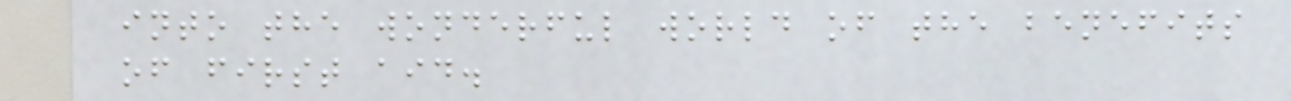into the wonderful world of the benefits
of first aid.
